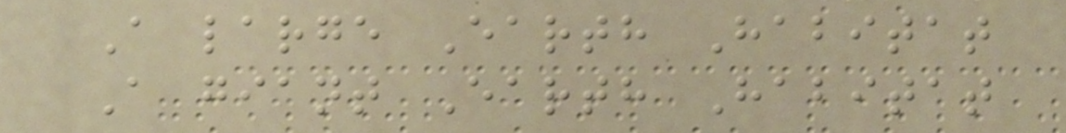A large Earth Habitat
A giant Earth Habitat
